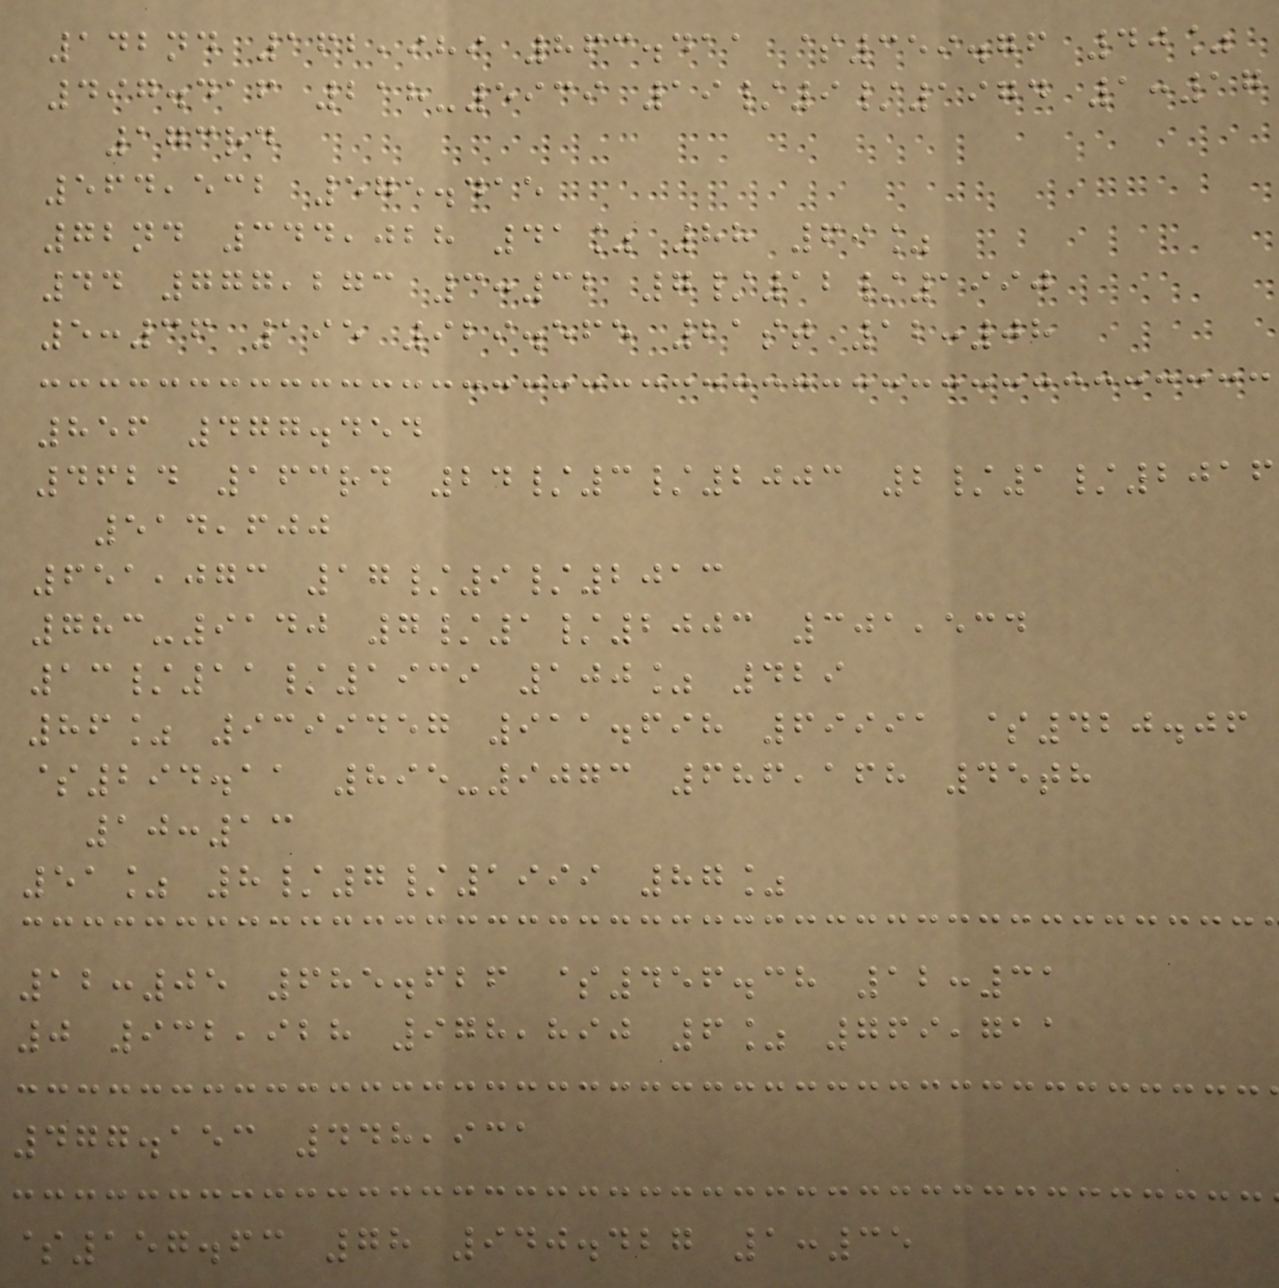142nd 162,989 863.411 $359.76 40%
497.416 218-5939 19/9/1974 1:17
173rd
564,532 575.415
72nd 344,028 41% 88 69%
44 777,273 3:32 7/12/1990
5:36 195 929.565 21st 12:08
856 477.454
4624 163rd 24/3/2003 2/1/2016
514,600
651,073 17/9/2013
783-9140 7/1/2003 301,534
13/11/1939 100% 429
86% 9399457 911.698 69991 $420.06
$294.11 895-9073 686,168 45th
10:13
51% 8/7/1999 87%
12:05 685.626 $456.38 12:31
0 932,928 978,890 6% 769,711
477.153 448,931
$157.63 78 940.427 1:35
